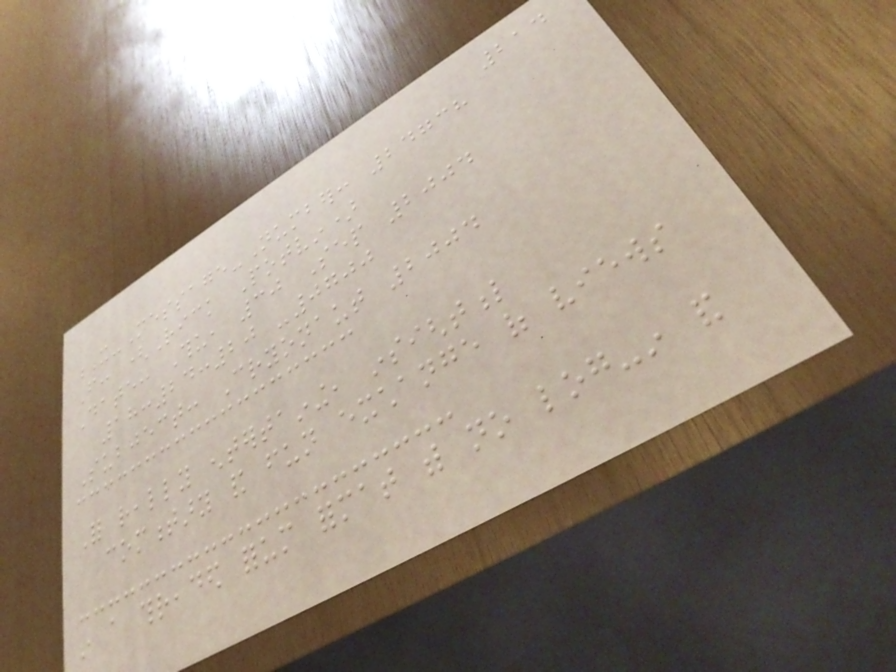214
X-Message-Number: 24738
From: (Rick Potvin)
Date: Thu, 30 Sep 2004
18:24:20 -0700
Subject: Cryonaut 2004
For really entertaining, insightful
commentary and fun exchange of views
in a threaded forum format with no log-in and
